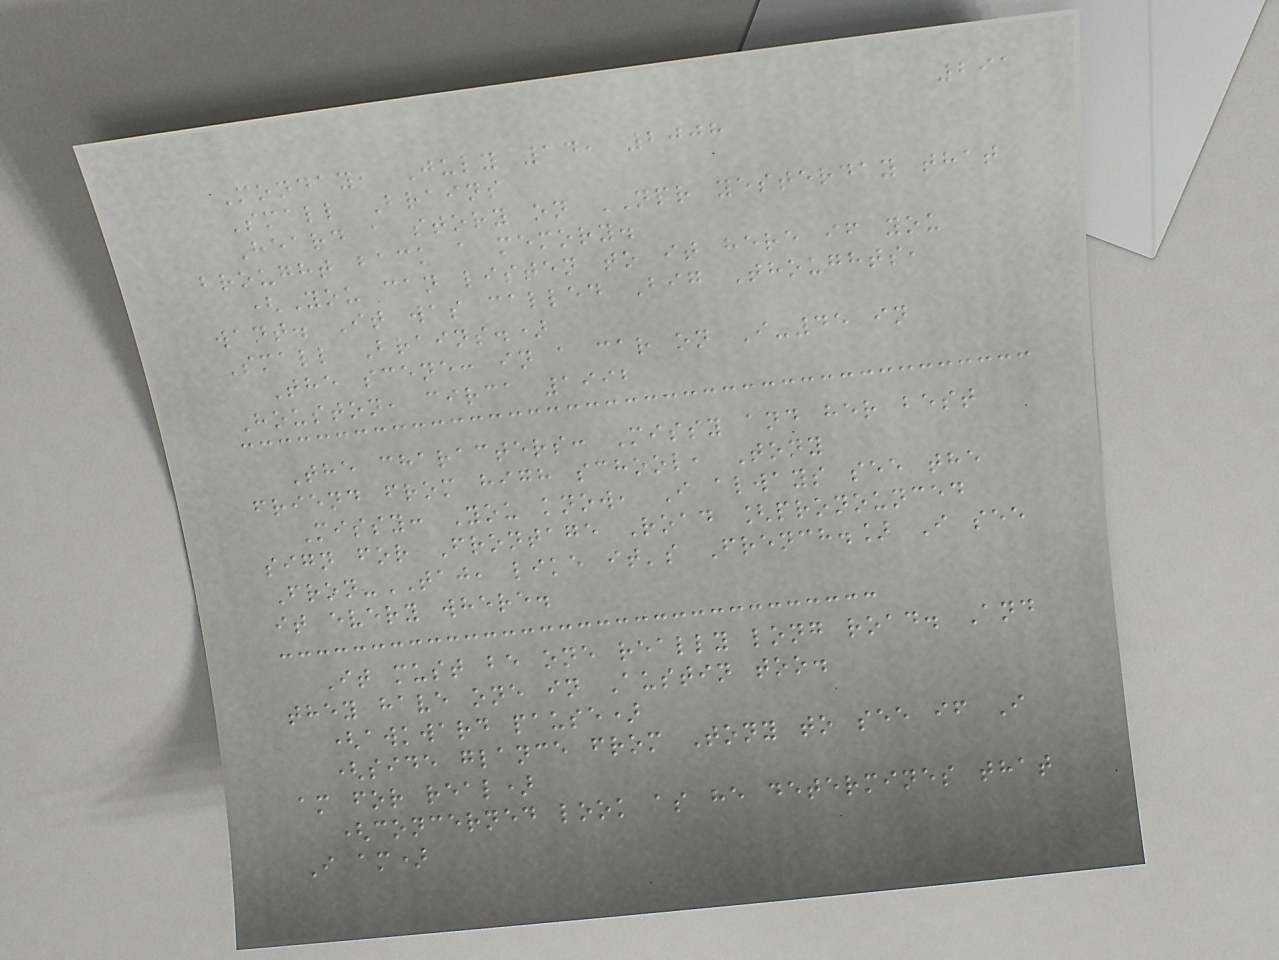291
Monday, July 14, 2008
Small Brains
Heard a story on NPR yesterday that
brought back a memory.
(You can listen to it here if you
want. It was called Big Thoughts,
Small Brains.)
The scene: in a car on I-45 in
Houston, circa 1992
The characters: Missy and her best
friend from high school, Tony
Missy: You know, I always see the
sign for Frontage Road [pronounced
Fron-TAJ, like it's French.] I see
it every where.
It must be one really long road. And
they have one in Austin too.
(awkward pause)
(side glance from Tony to see if I
am for real)
(concerned look as he determines that
I am)
